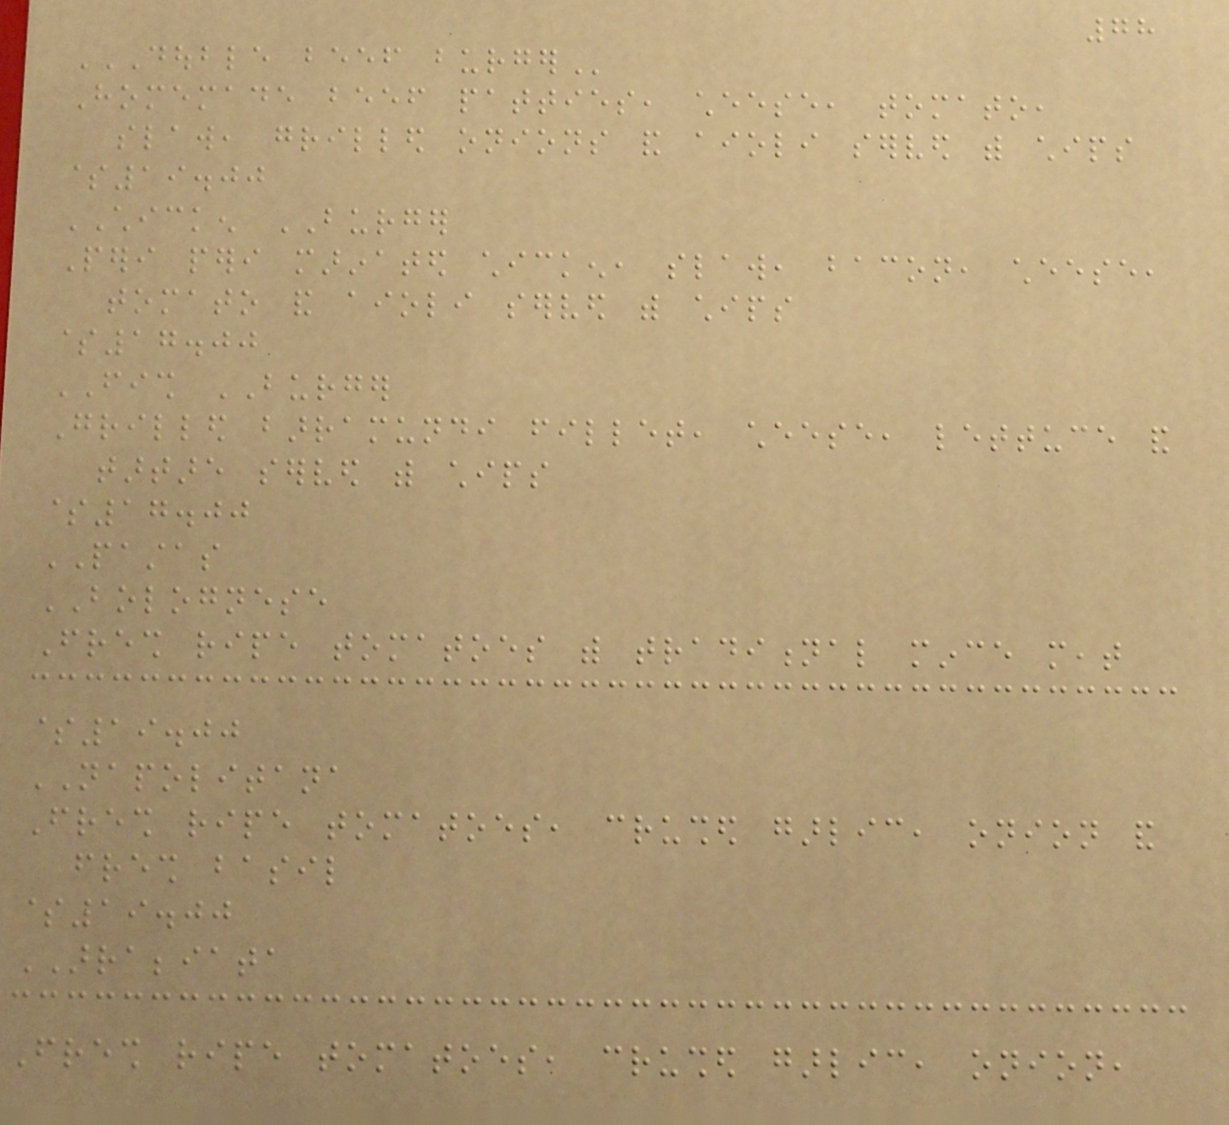78
DOUBLE BEEF BURGER
Homemade beef patties, cheese, tomato,
slaw, grilled onions and aioli served with chips
$19.00
CHICKEN BURGER
Peri peri marinated chicken, slaw, bacon, cheese,
tomato and aioli served with chips
$17.00
FISH BURGER
Grilled barramundi fillet, cheese, lettuce and
tartare served with chips
$17.00
PASTAS
BOLOGNESE
Fresh ripe tomatoes with traditional mince meat
$19.00
NAPOLITANA
Fresh ripe tomatoes, crushed garlic, onion and
fresh basil
$19.00
ARRABBIATA
Fresh ripe tomatoes, crushed garlic, onion,
